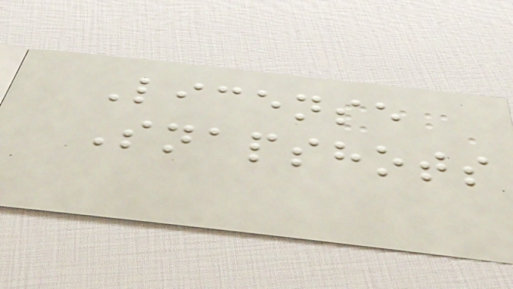License
Snapshots
